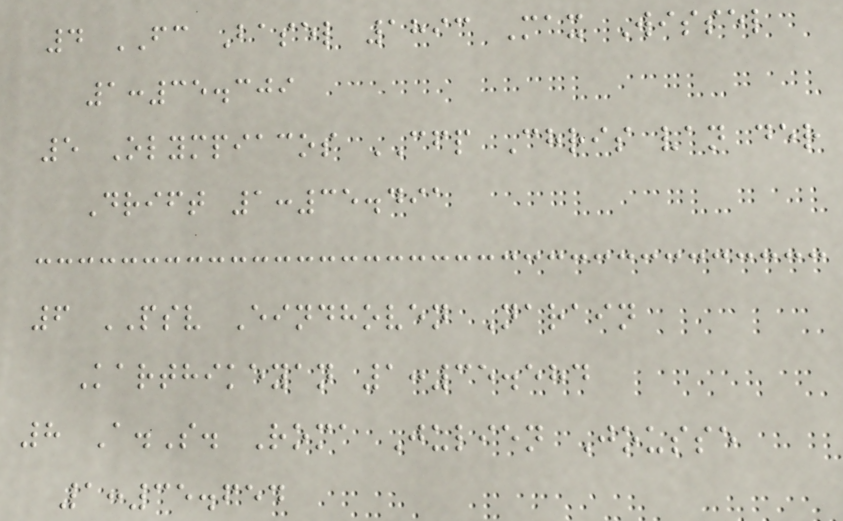4 FC Basel 1893 Max Wissel
1:35.309
5 Olympiacos CFP Chris van der
Drift 1:35.491
6 PSV Eindhoven Narain
Karthikeyan 1:35.584
8 A.S. Roma Julien Jousse
1:35.654
